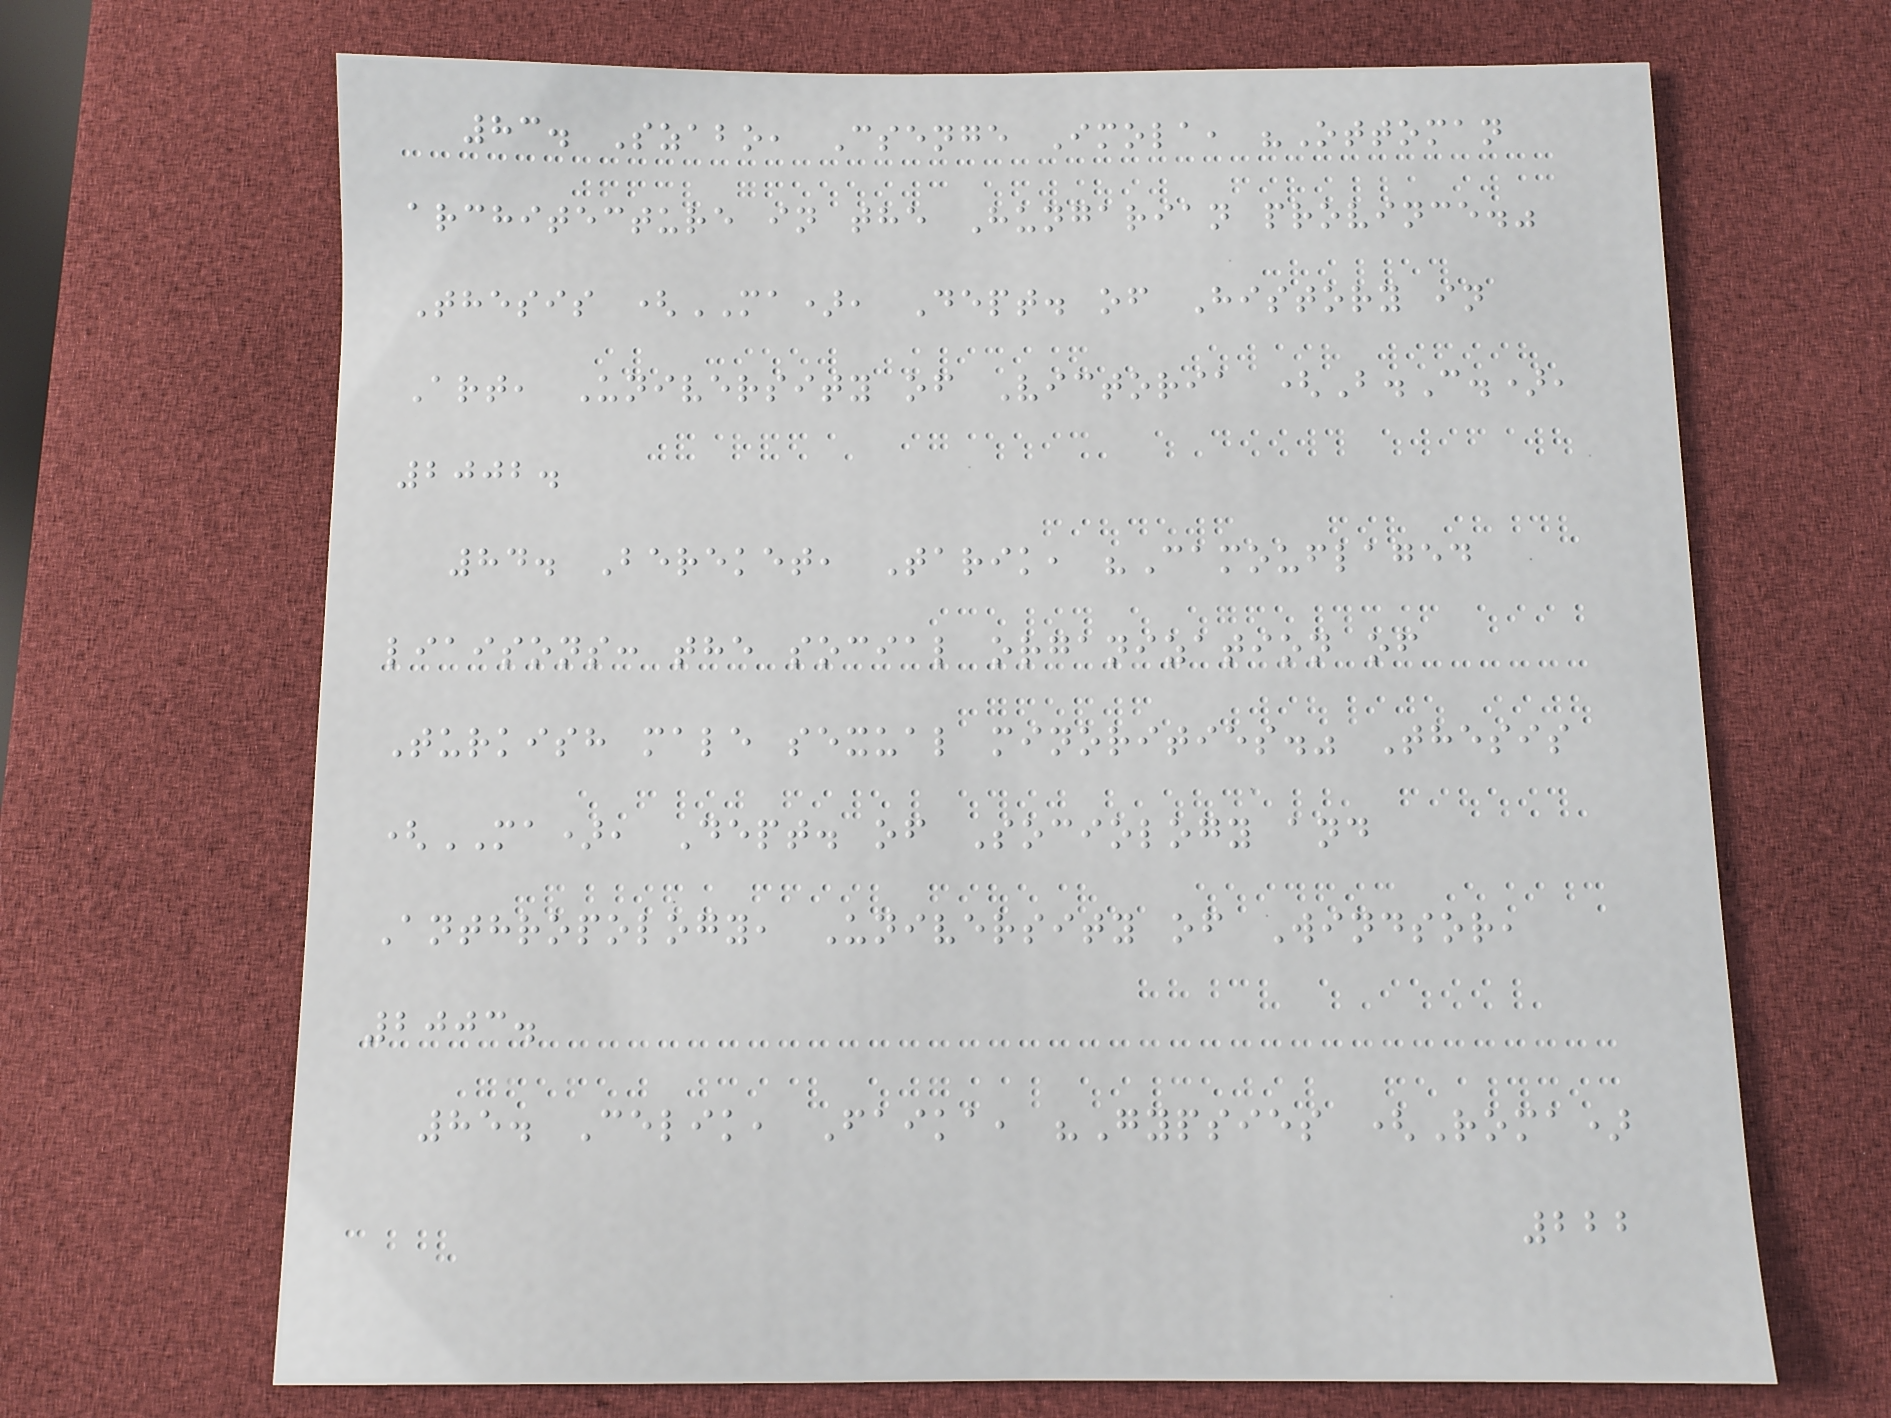83. Szabo, Csenge Imola, "Ottoman
architecture in the Hungarian province."
Thesis (MA), Dept. of History in
Art, University of Victoria (B.C.),
2002.
84. Bereket, Tarik, "Camouflaged
liaisons: the social organization of
Turkish male sexual minorities." Thesis
(MA), Dept. of Sociology and
Anthropology, University of Windsor,
2003.
85. Celik, Faika, "Gypsies (Roma)
222
